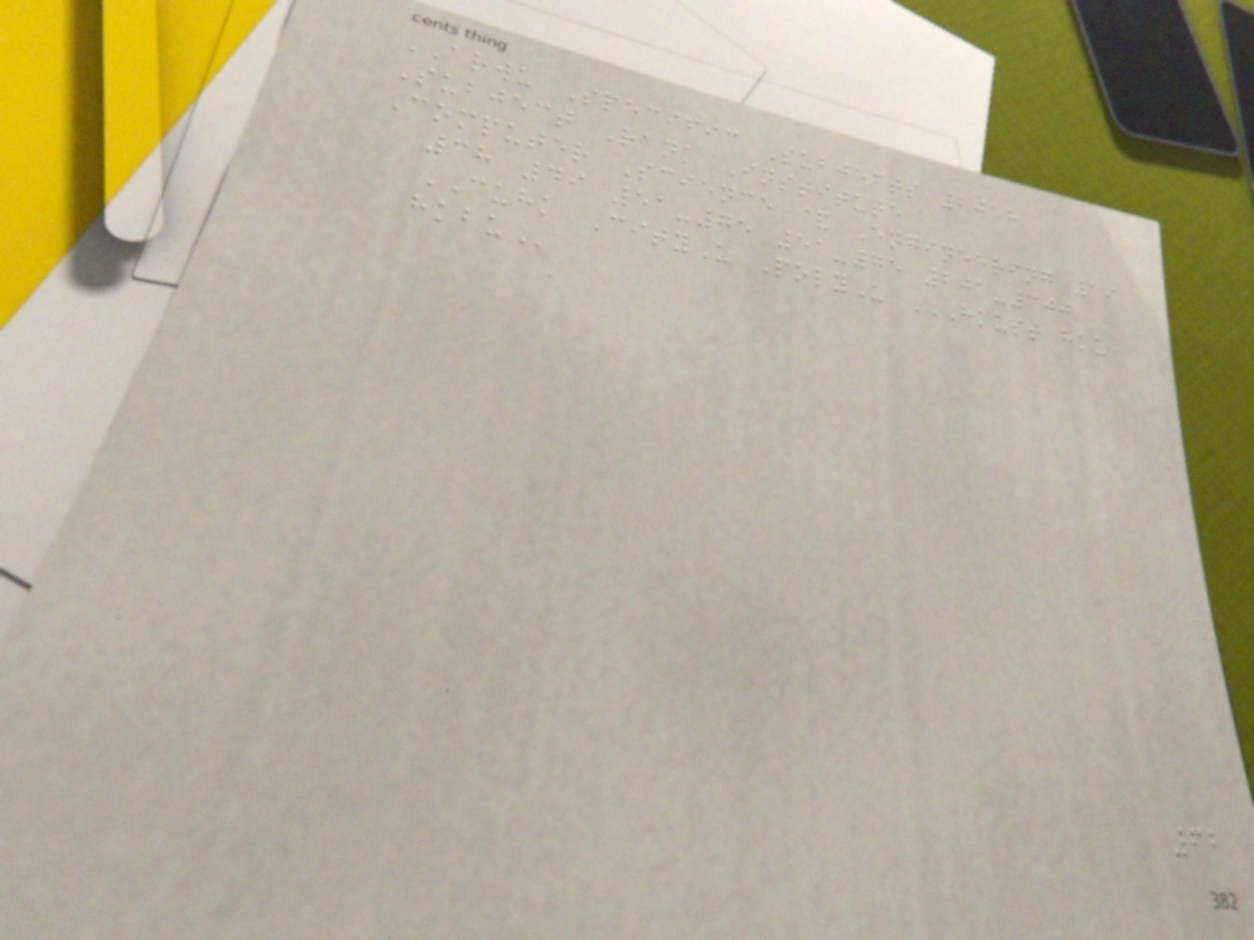ARWU Specific Subjects 2018
Subject Rank Institute
Computer Science & Engineering 19
38 49 51-75 51-75 201-300
CUHK CityU PolyU HKUST HKU
HKBU
62
